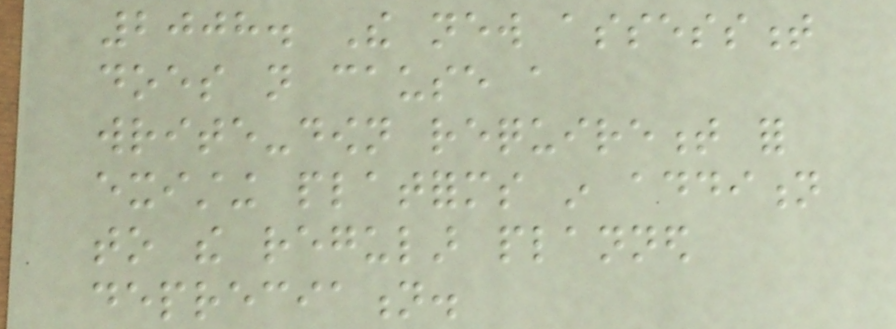2008. The new assessment
does not cause a
write-down requirement for
existing platforms in addition
to the regular planned
depreciation.
